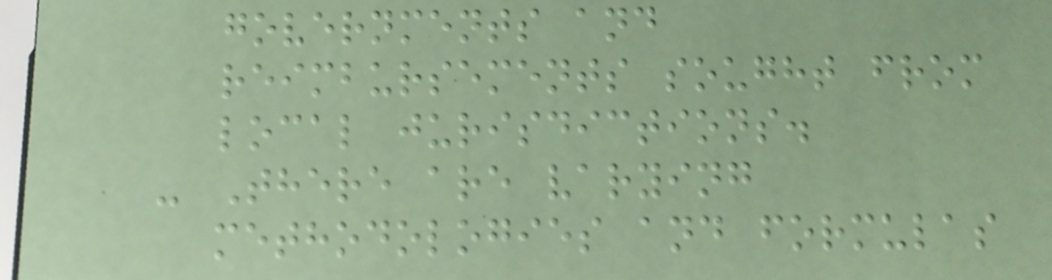governments and
reimbursements sought from
local jurisdictions.
- There are varying
methodologies and formulas
